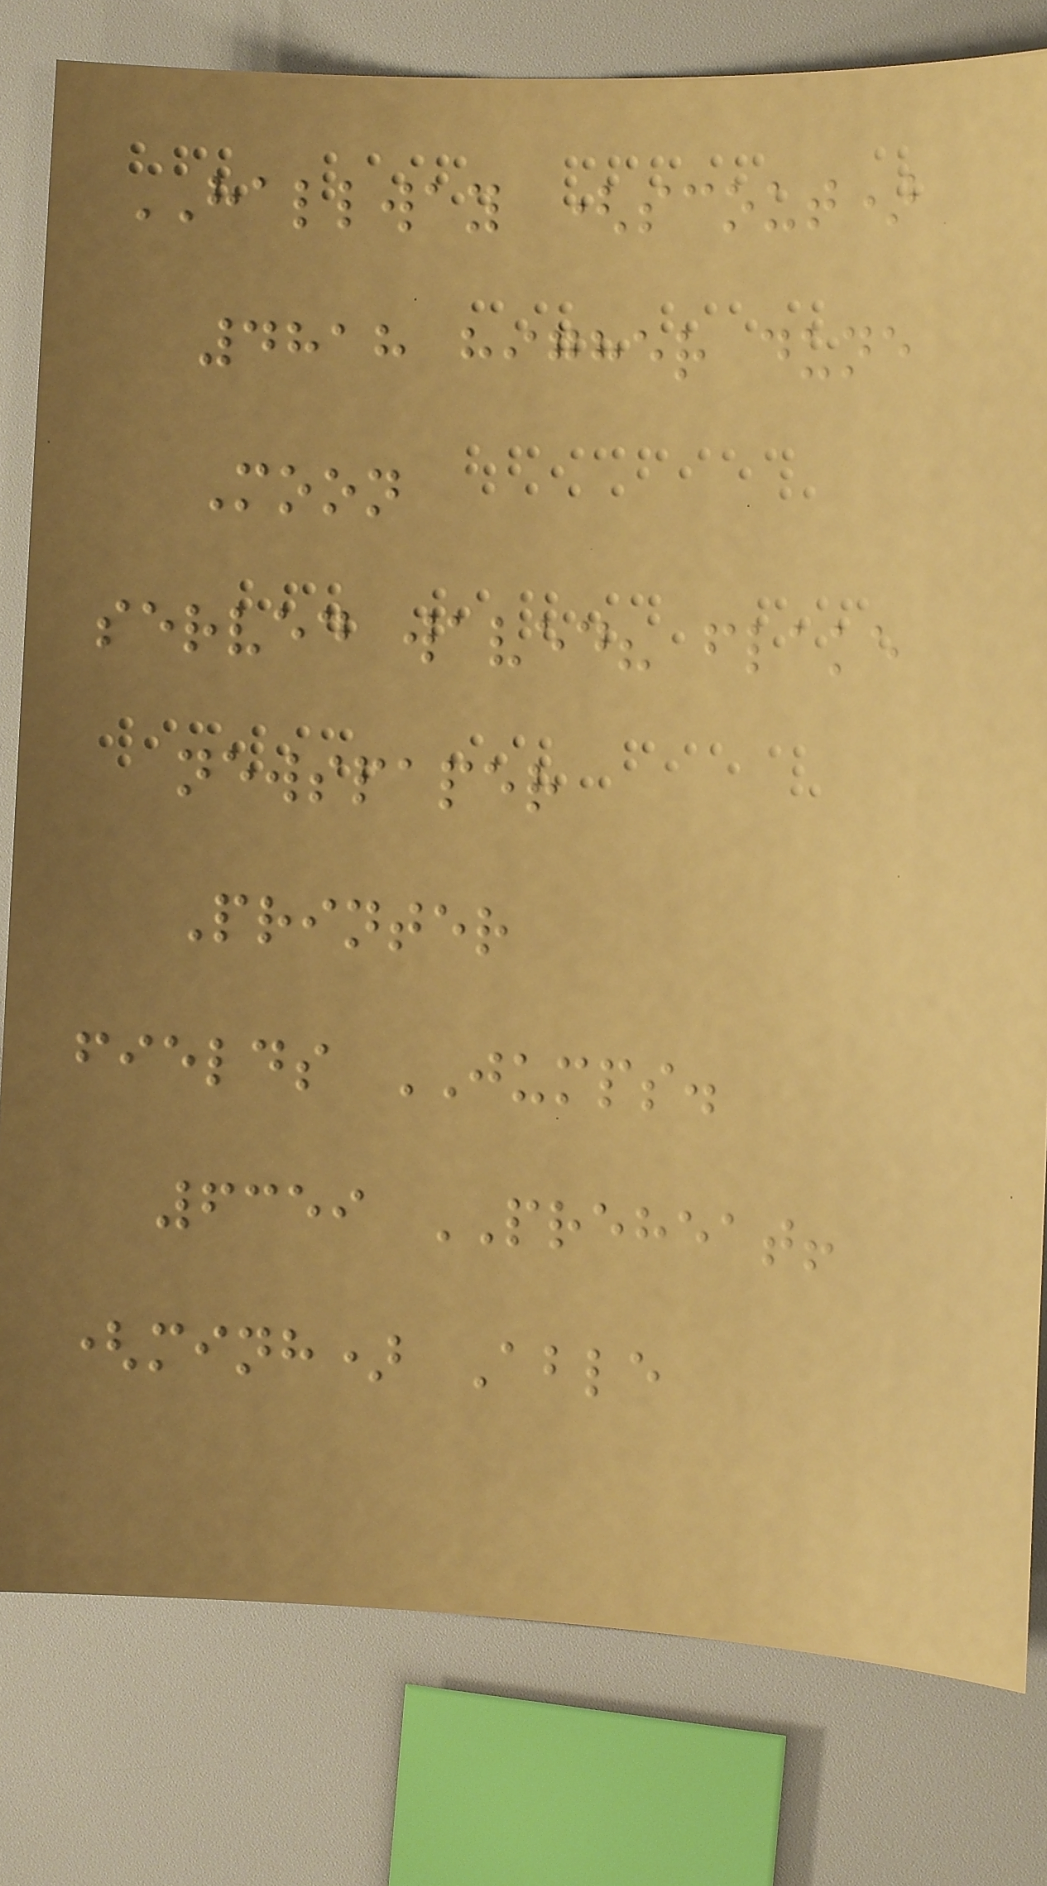HALLWAY (scout)
4818 higher dune
Moon
served waved? flake
newspaper
Printer
fields JUMPS.
6359 PREHEAT!
(minh) Able
